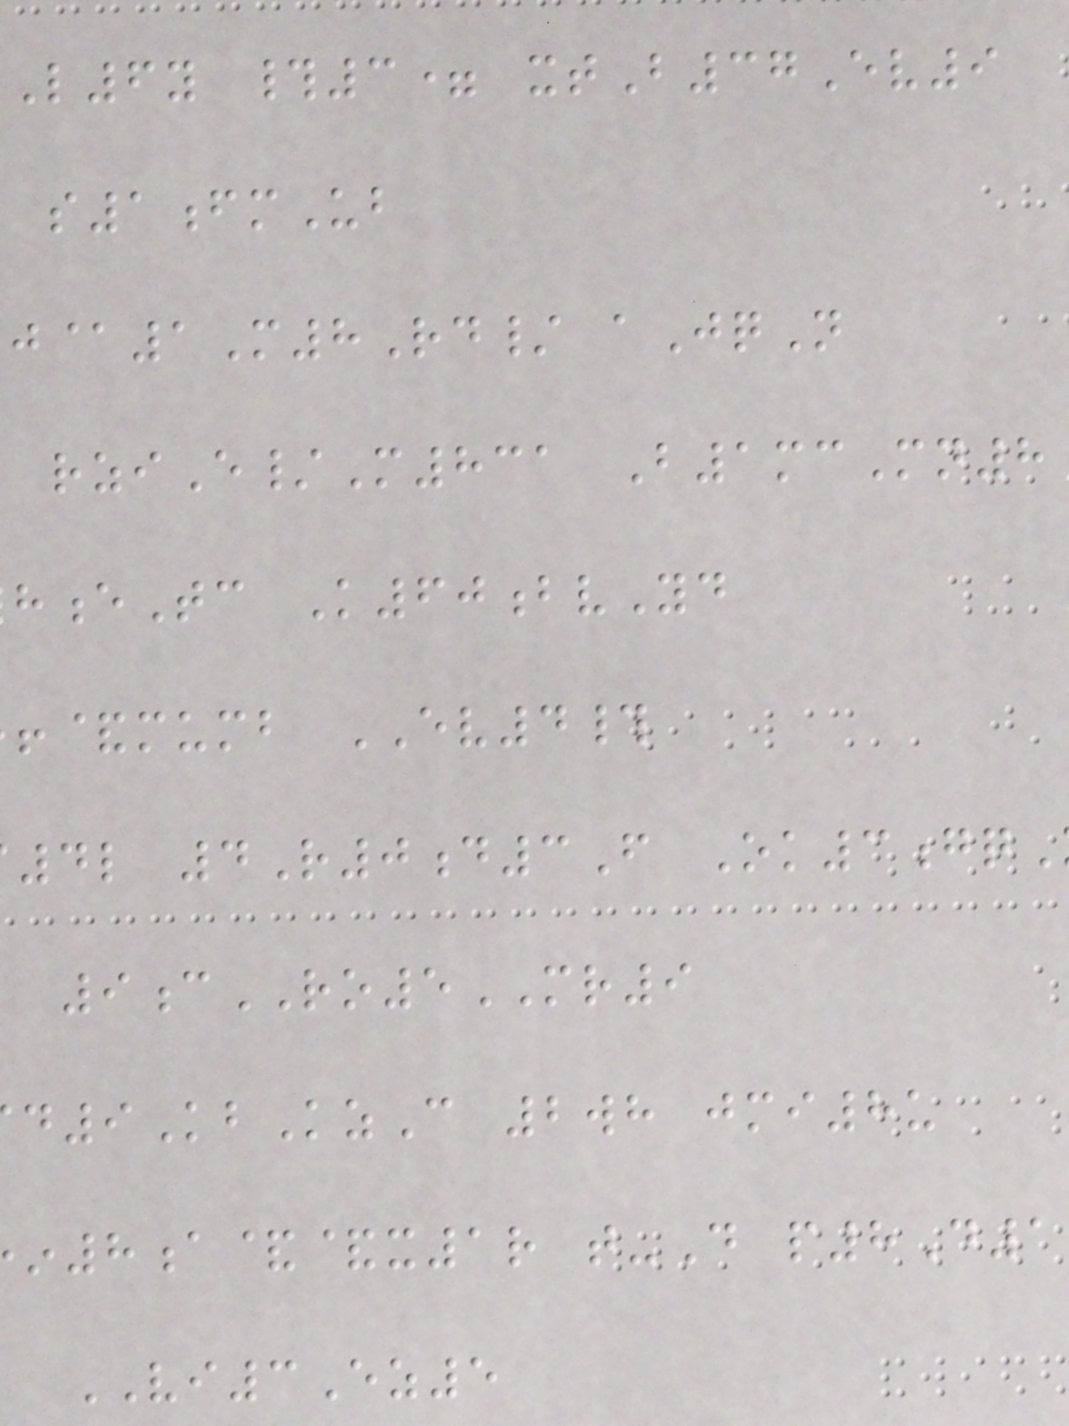L6y #3= xtB37Ev9
s1fmUb
@1M8Rd/ aJqN
rziE/M831 B1mcMn8
eTc K60bvYd
&mumb EV4#
4l 4R0d3F Ok3gq
9cRO5MR9
d9KbKzC 2wh jmi8u
8a&&x1r t-D p8D1
VI3Ez5
